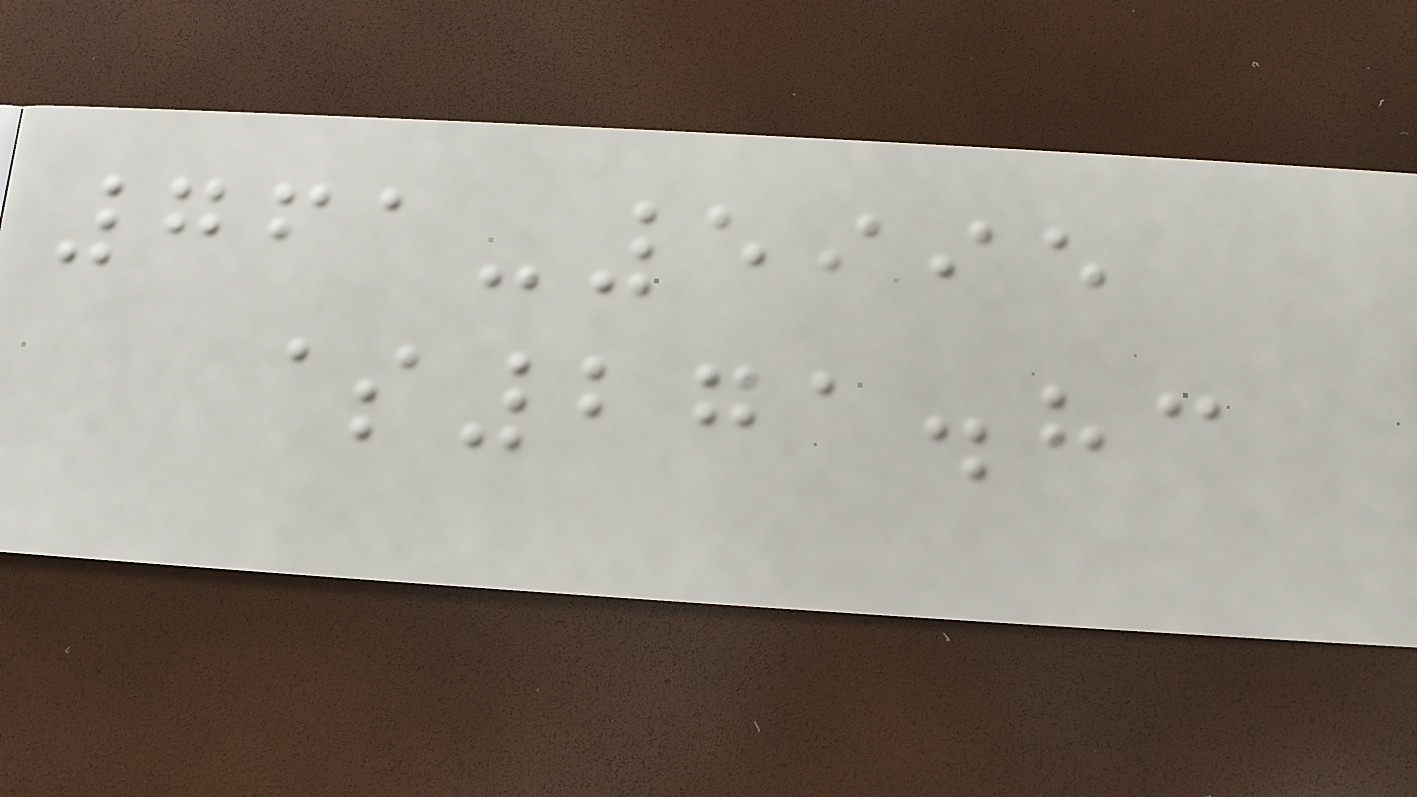761-5995
$271.83
